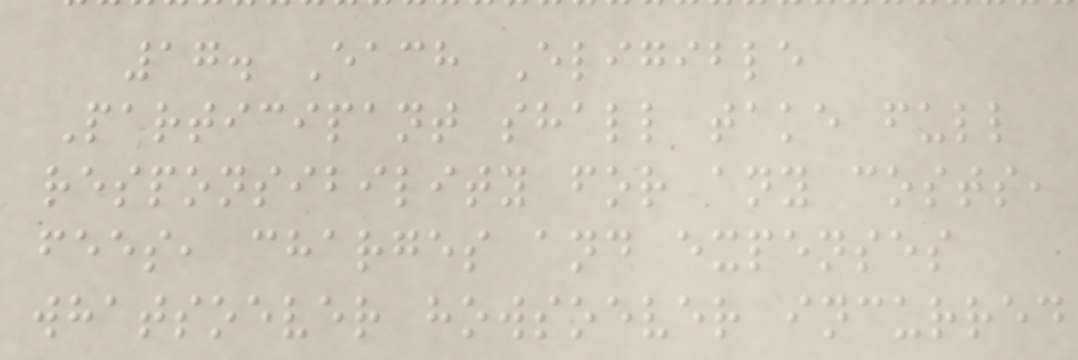17. Each Eligible
Participant shall take full
responsibility for any costs,
fees, charges and expenses
whatsoever howsoever incurred
